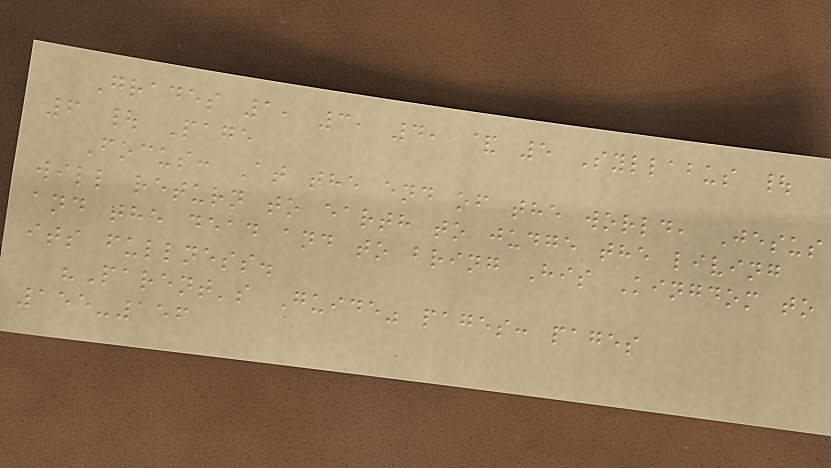Grades 1, 3, 4, & 5 Syllabus |
6 | Page
Focus: At the end of the world, Jesus
will return to earth to judge the living
and the dead and to bring His Kingdom to
its fullness.
"Parent's Guide" pages: pages
155-156
